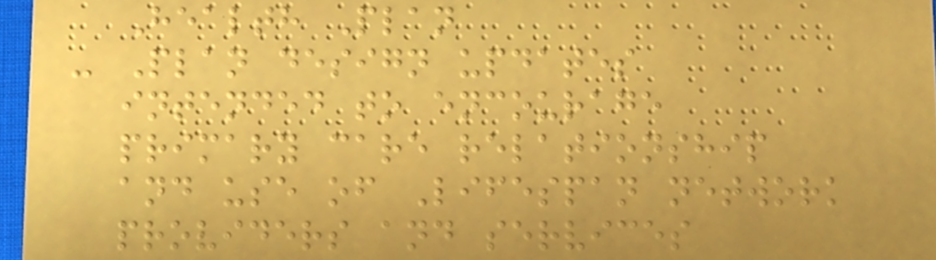Health Plan
- Plan design updates
intended to encourage
primary care relationship
and use of Lifespan network
providers and services
